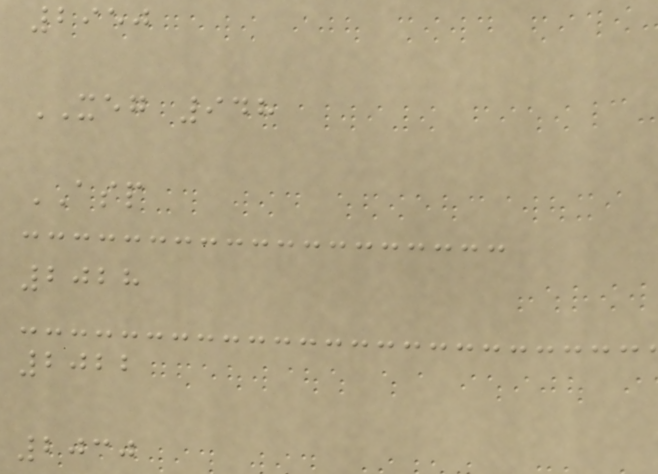2950
XEG 948
ASP
2028
2022
2030
